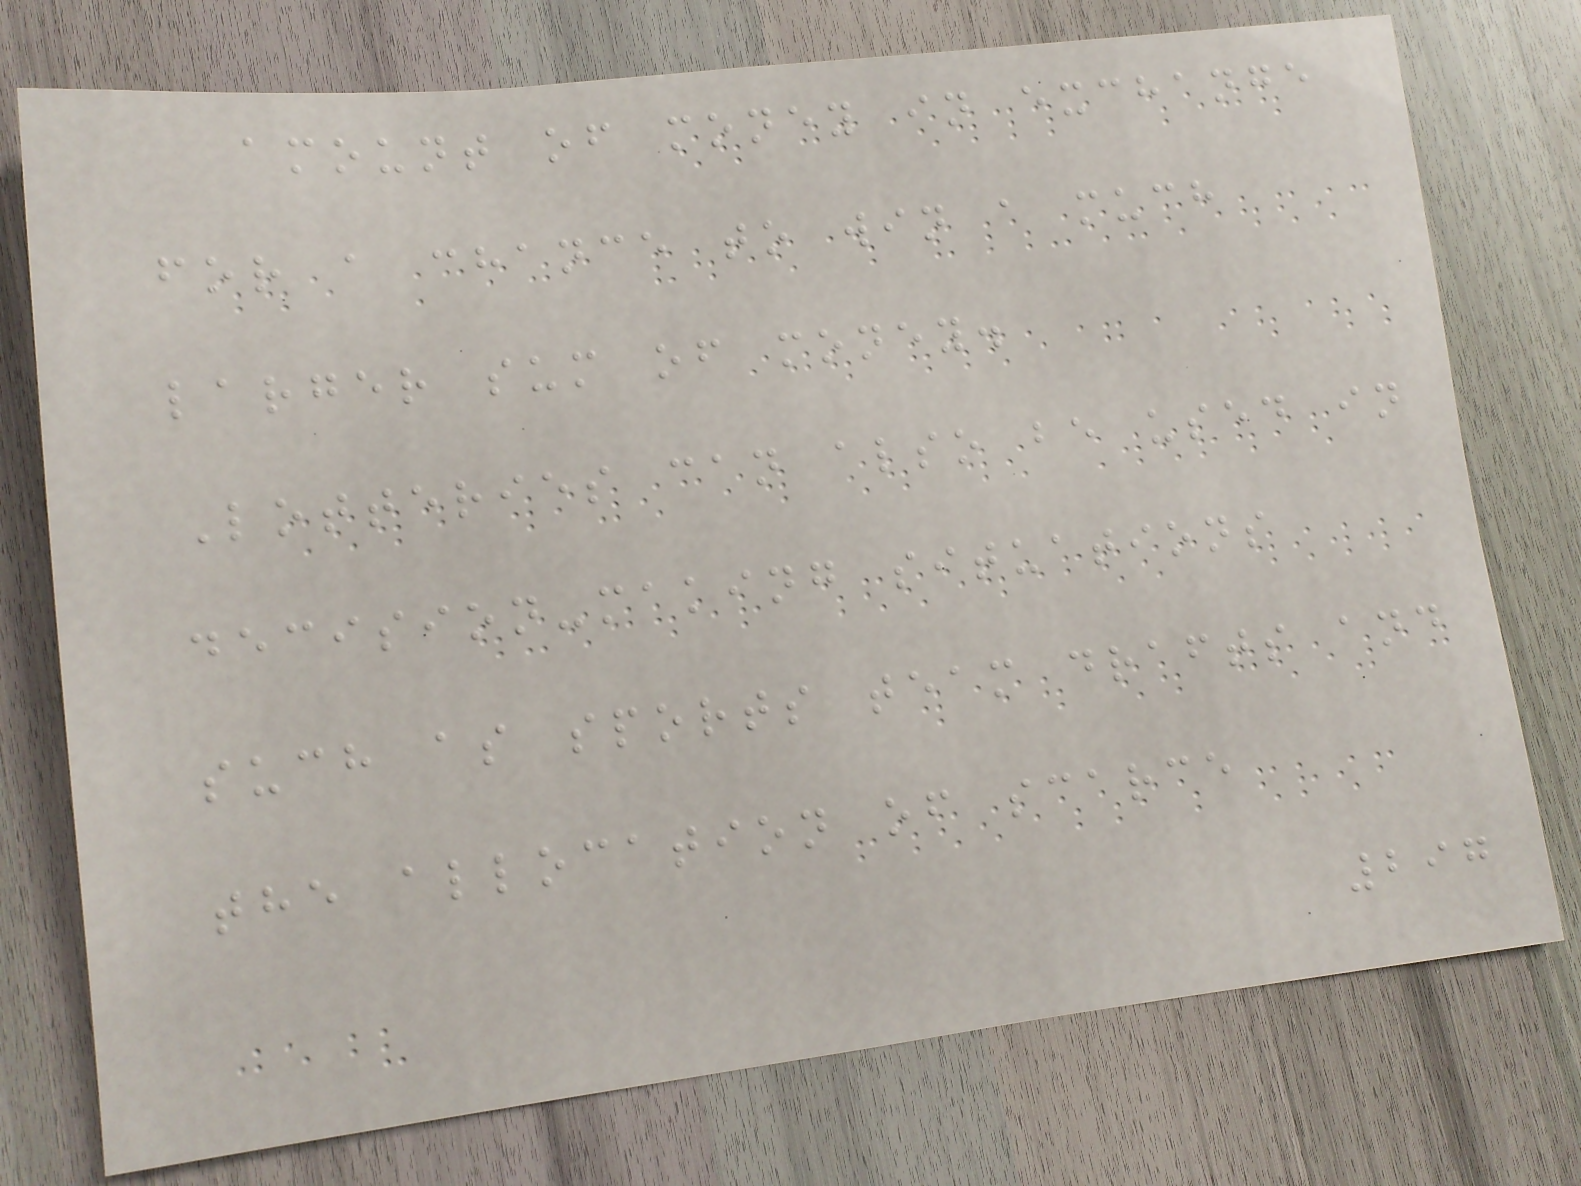amount of money in exchange
for a chance to win a much
larger sum of money.
Lotteries can also be used in
decision-making situations
such as sports team drafts and
the allocation of scarce
297
